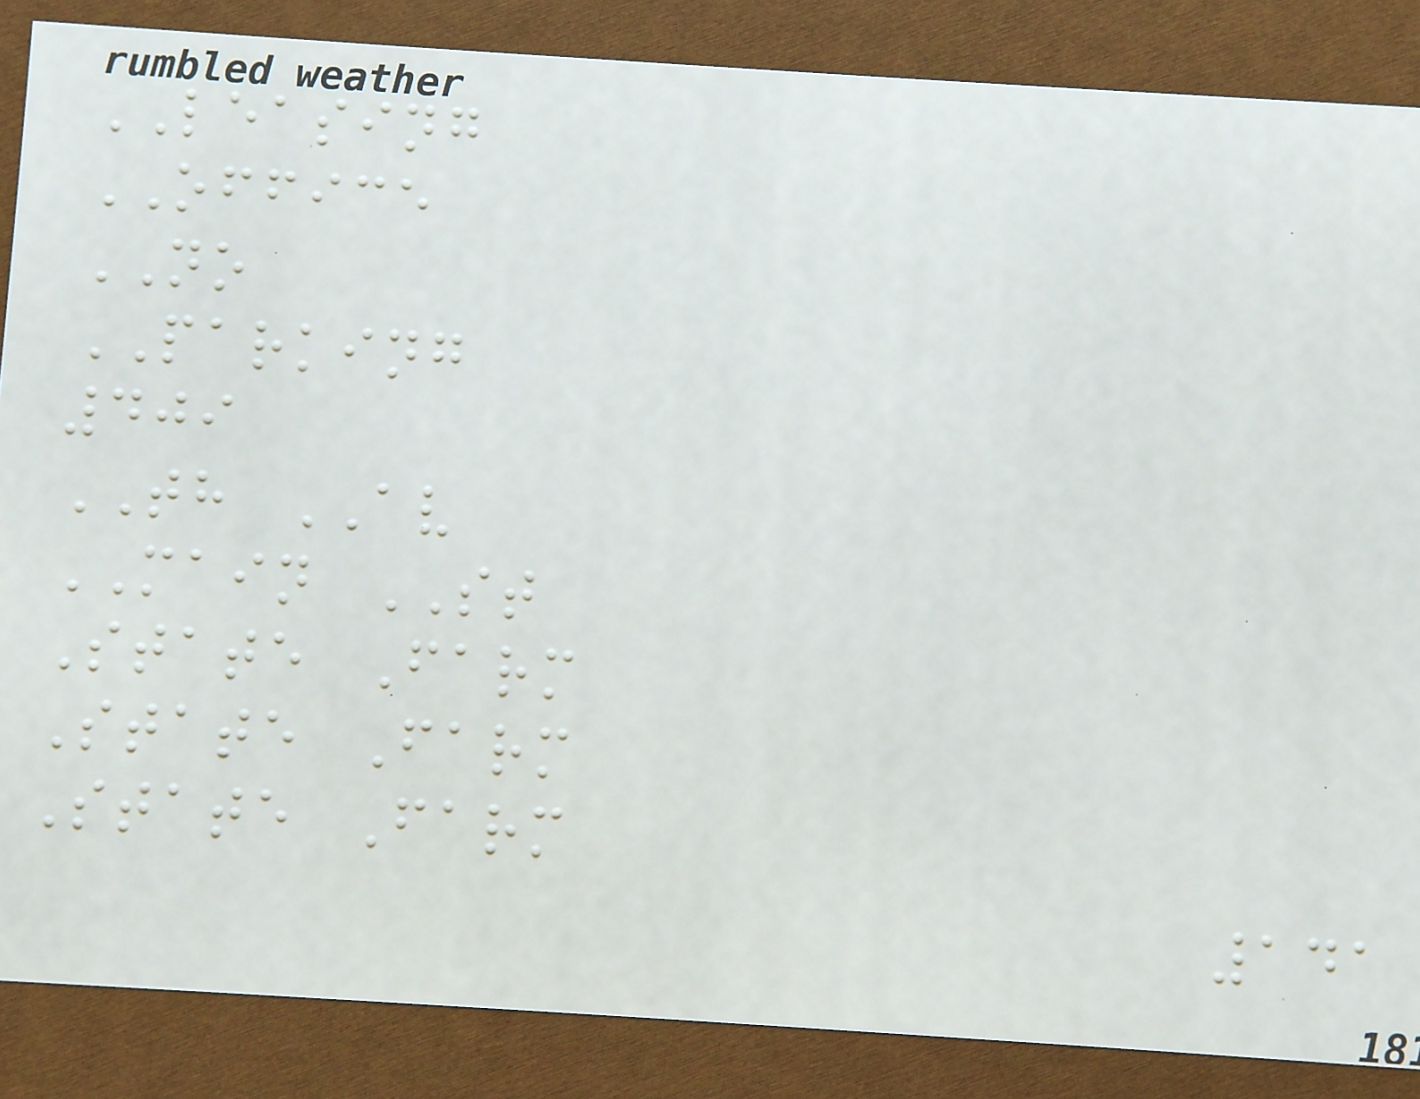LEASING
OFFICE
NO
PARKING
409
TH AV
MAIN ST
State Farm
State Farm
State Farm
141
